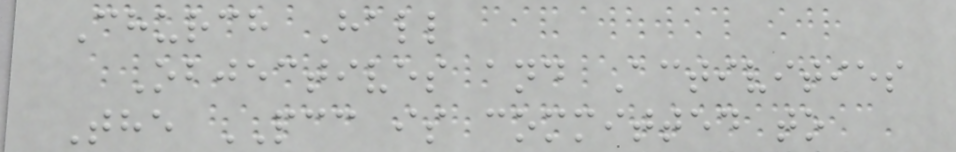Church Hall
Objectives and Activities
The PCC is committed to
